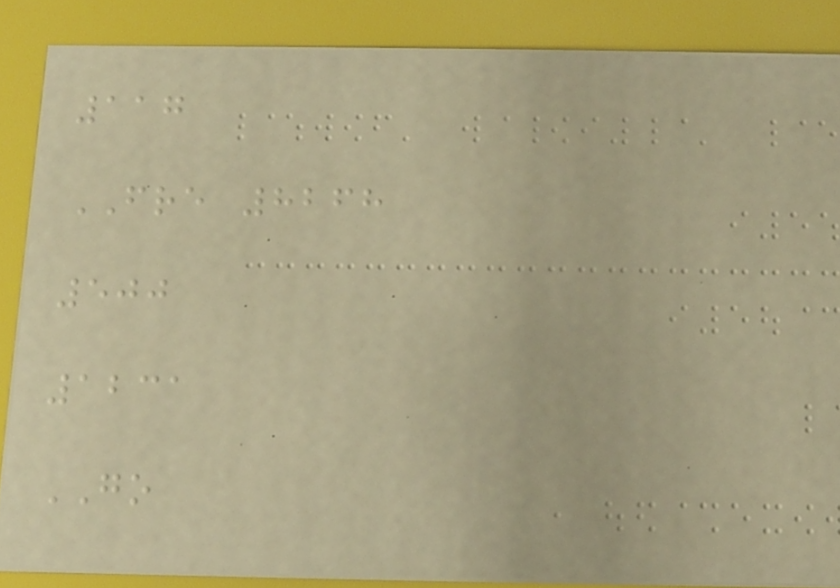117
FRE 8268
500
1231
GO
